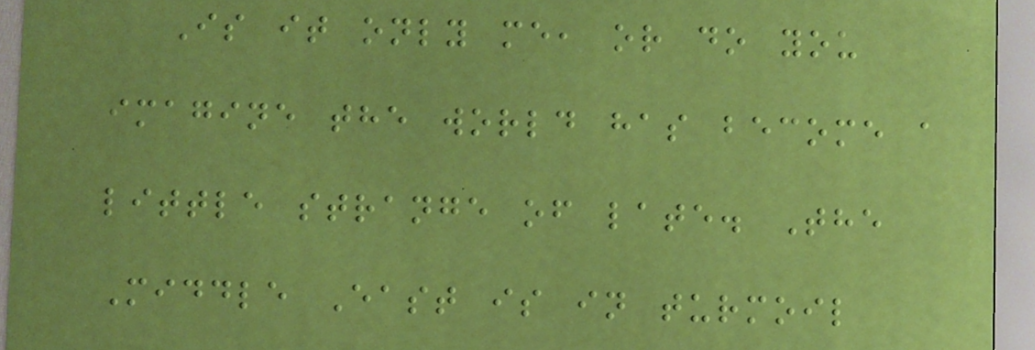Is it only me, or do you
imagine the world has become a
little strange of late. The
Middle East is in turmoil
